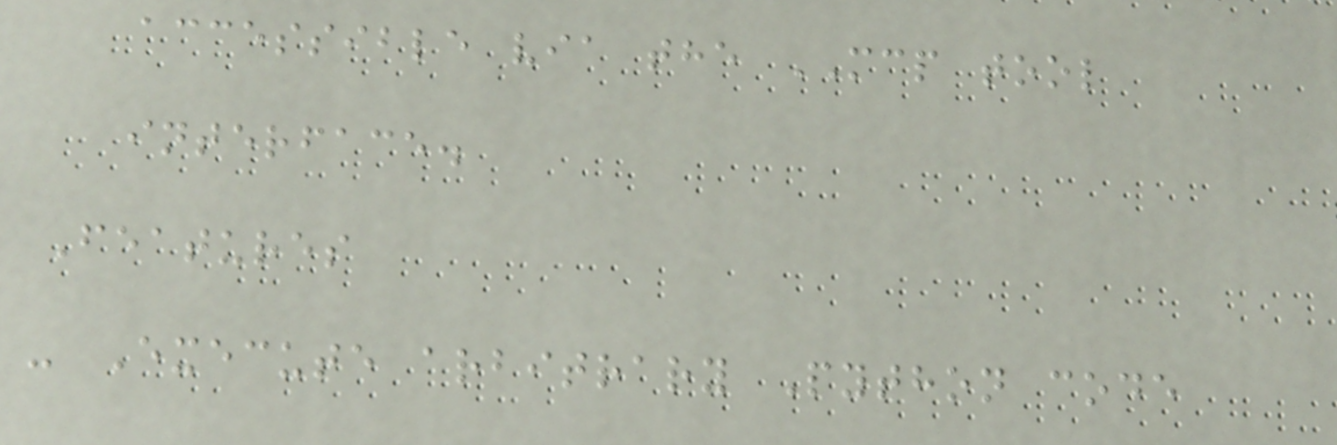accessible via the MCP tool
interface.
Features
- Execute arbitrary Python code
